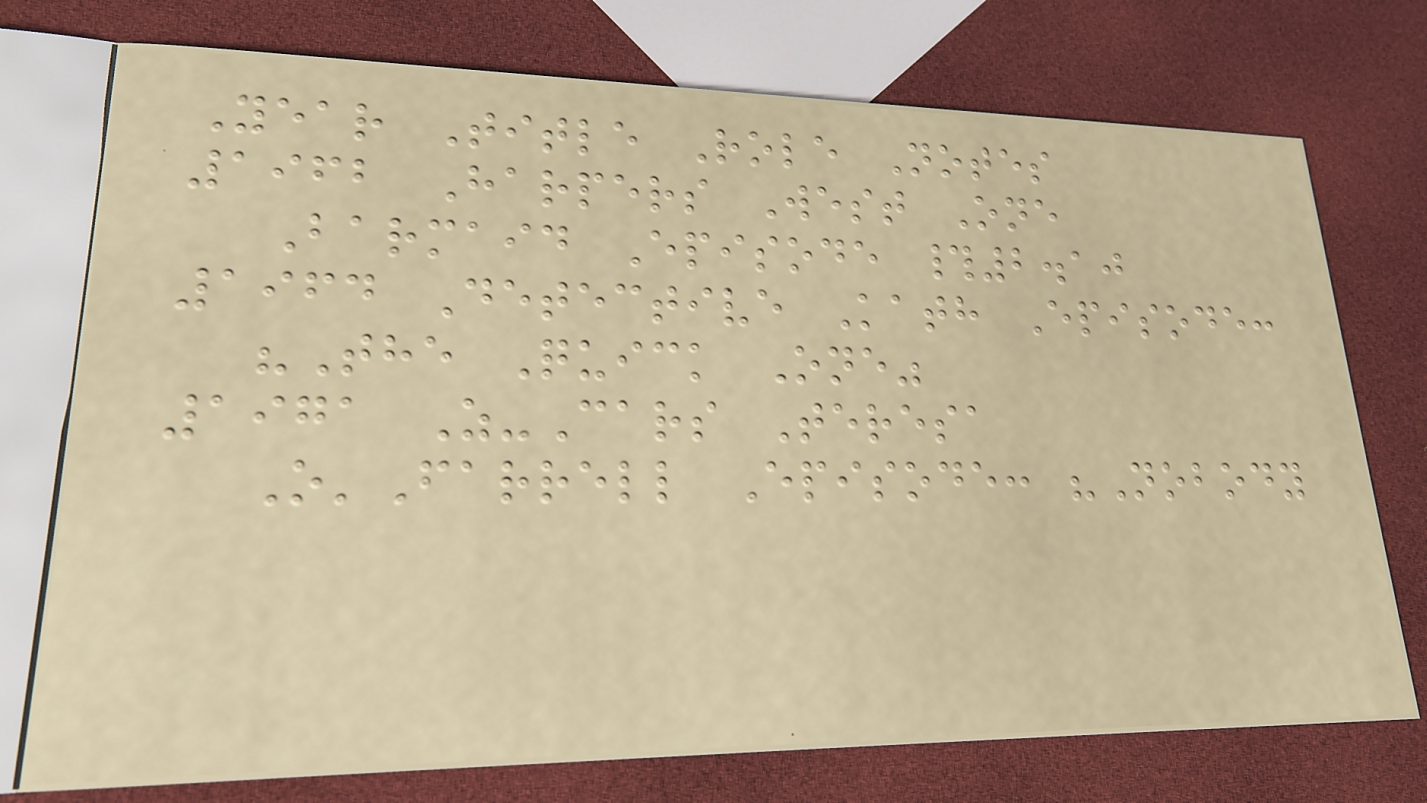Year Title Role Notes
1962 Harpers West One
Barmaid Episode #2.10
1964 Detective Kath Episode:
"The Quick One"
1971 Z-Cars Teresa
O'Farrell Episode: "Nobody
